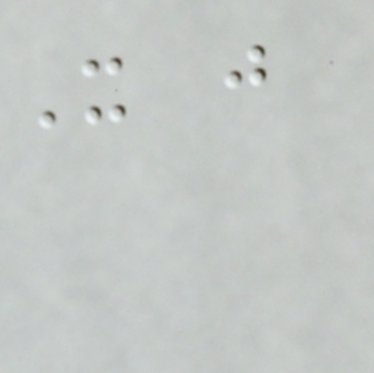It just
